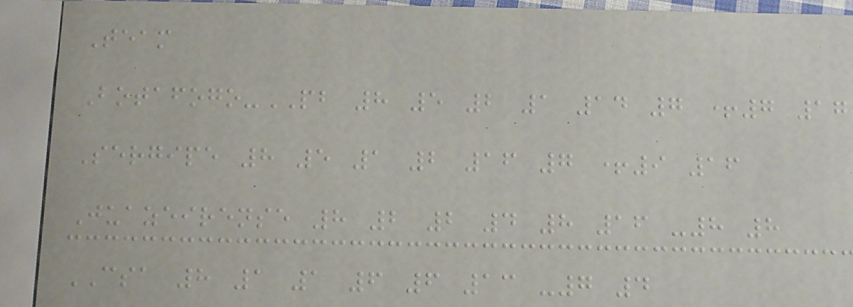Team
Botafogo-PB 8 5 2 1 14 7 +7 17
Sergipe 8 5 1 2 16 7 +9 16
Juazeirense 8 2 2 4 8 16 -8 8
CSA 8 1 1 6 6 13 -7 4
